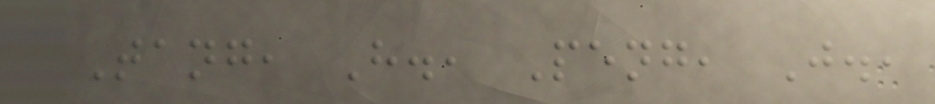Tang, H., Peng, J.,
